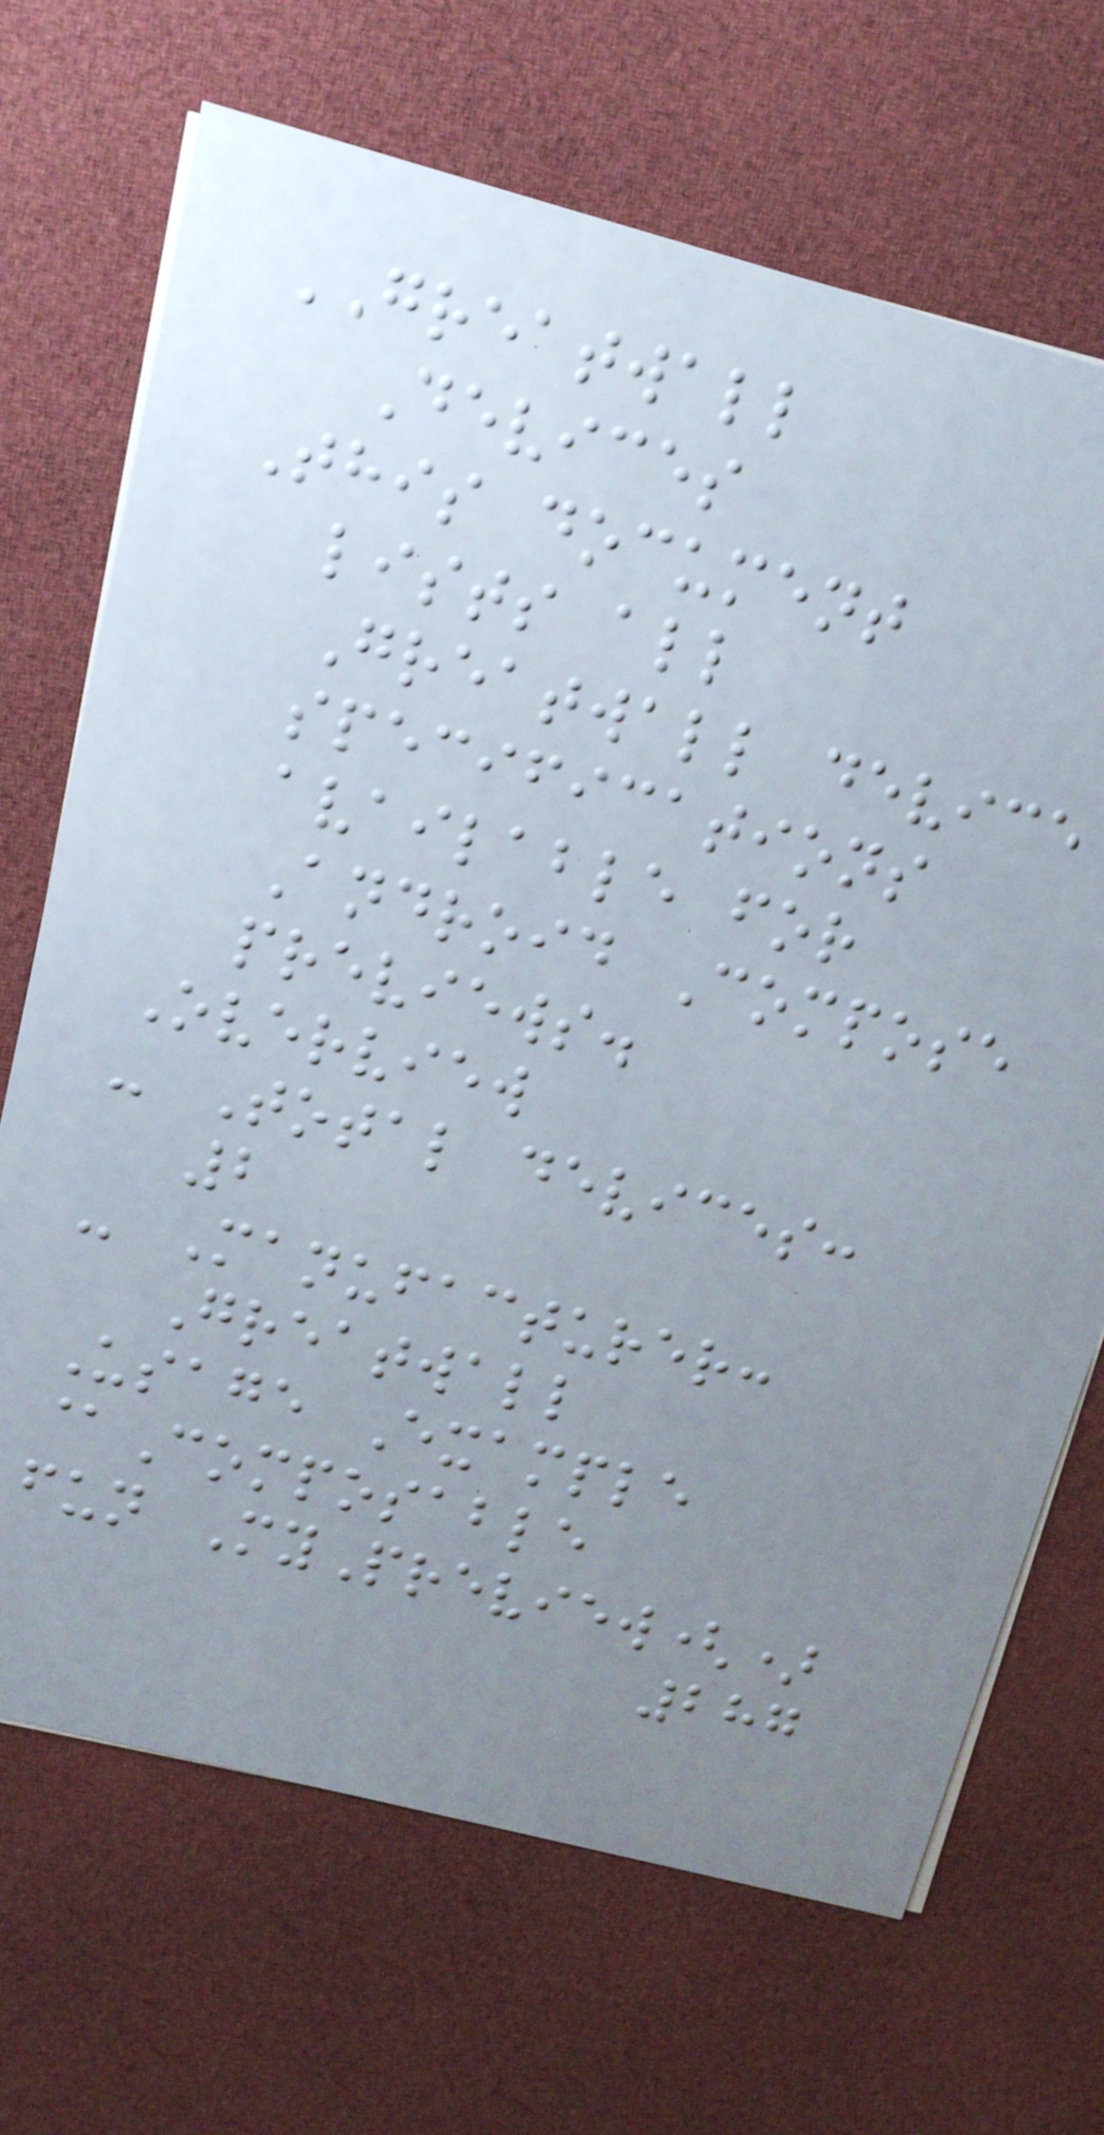GREATWALL
Devices
This document
lists all
Greatwall device
specifications
available for
Android Compose
previews.
Overview
- Total devices:
2
- Manufacturer:
Greatwall
Usage Example
@Composable
fun MyPreview()
287
